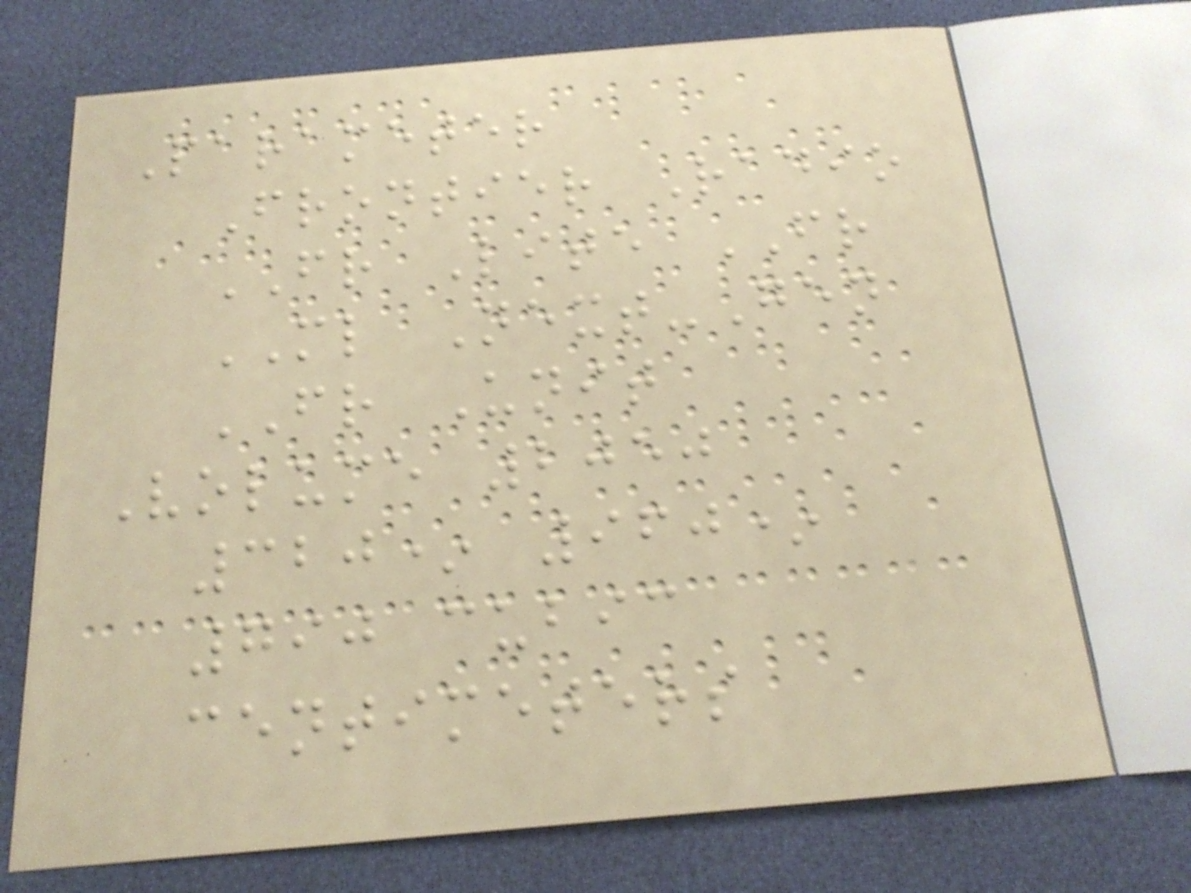Parameter
Frontier Radio
FR Lite FR
ML Next-Gen
FR Unit
Volume 2050
320* 960*
790 cubic
centimeters
